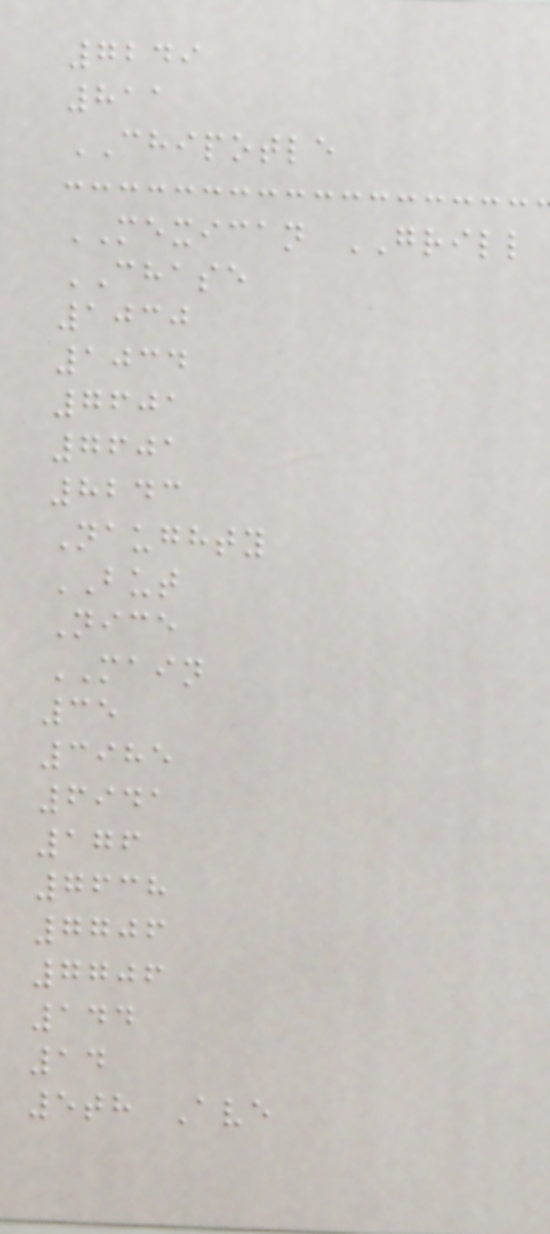7249
811
CHIPOTLE
MEXICAN GRILL
CHASE
1030
1034
7601
7601
8243
Naughty
BUT
Nice
MAIN
35
3985
6941
176
7638
7706
7706
144
14
5th Ave
